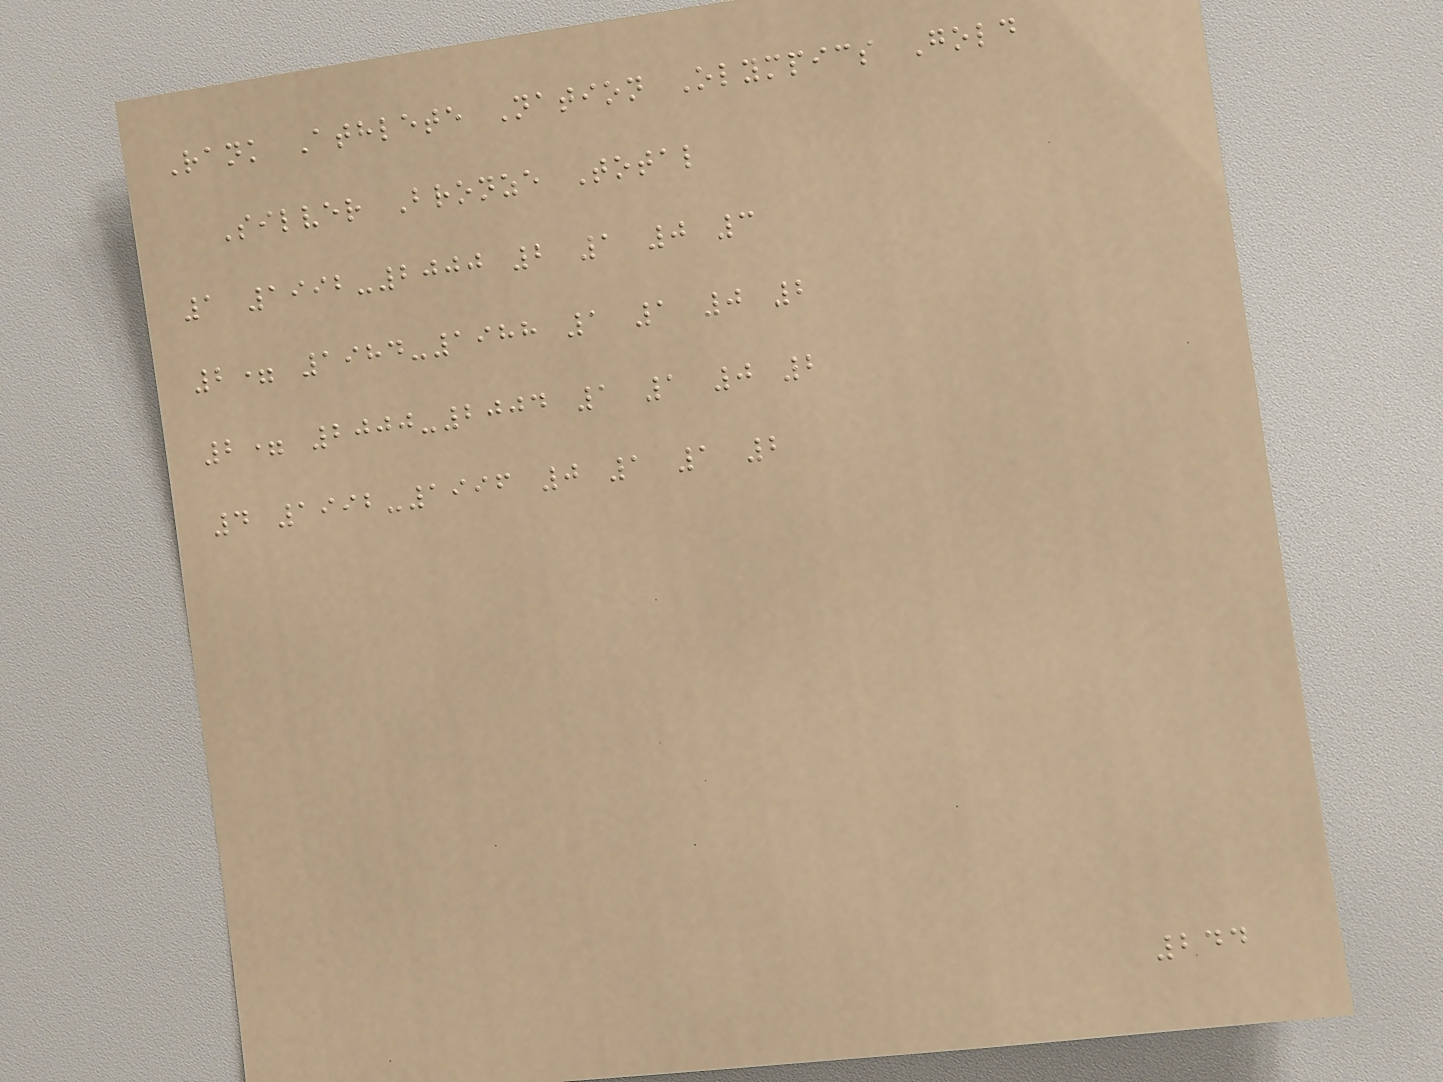Rank Athlete Nation Olympics Gold
Silver Bronze Total
1 1992-2000 2 1 0 3
2= 1984-1988 1 1 0 2
2= 2000-2004 1 1 0 2
4 1992-1996 0 1 1 2
244
